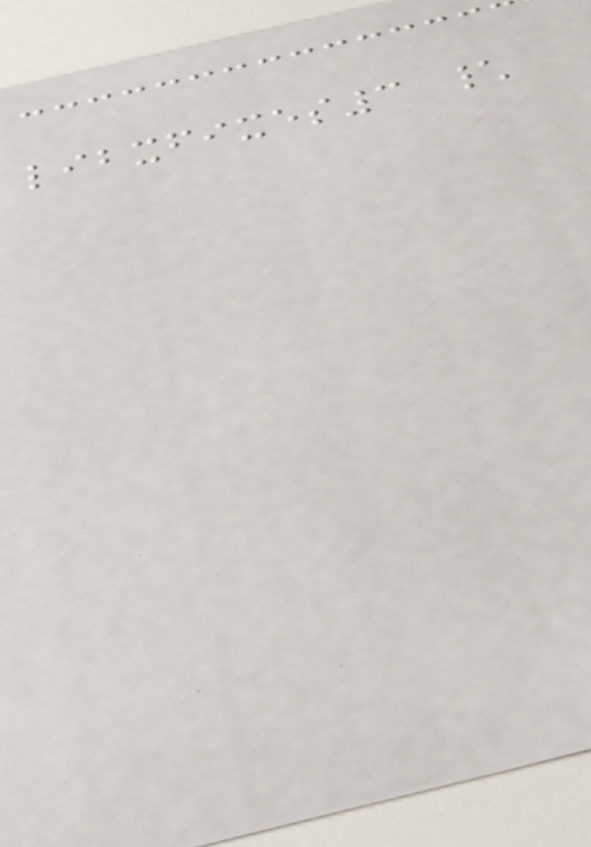libxfixes3 \
